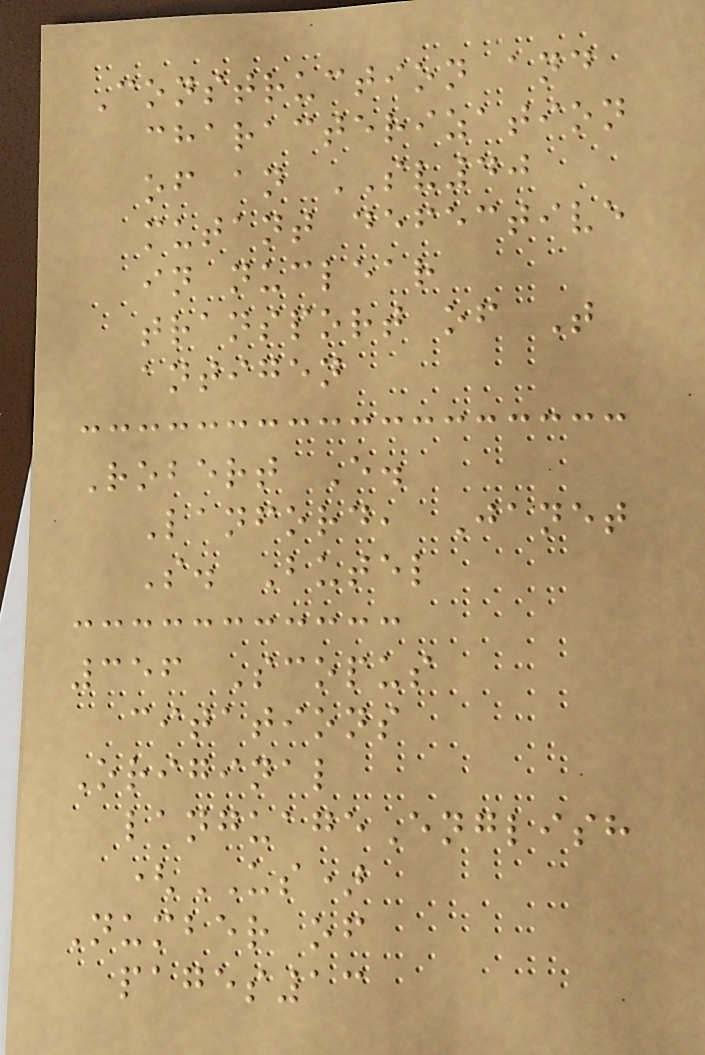Construction and
characterization
of an SV40
mutant defective
in nuclear
transport of T
antigen
Robert E.
Lanford, Janet
S. Butel
356 Scopus
citations
Original
languageEnglish
(US)
Number of
pages13
